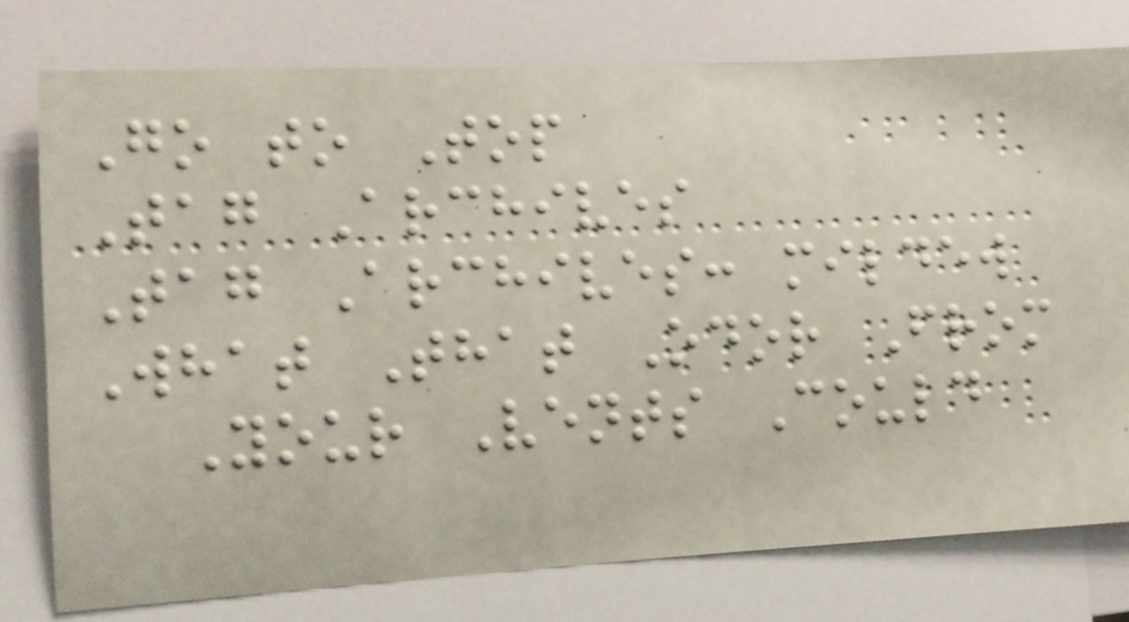Go to Top
Tag Archives
Tag Archives: mildew
What That Odor From
Your Vents Could
